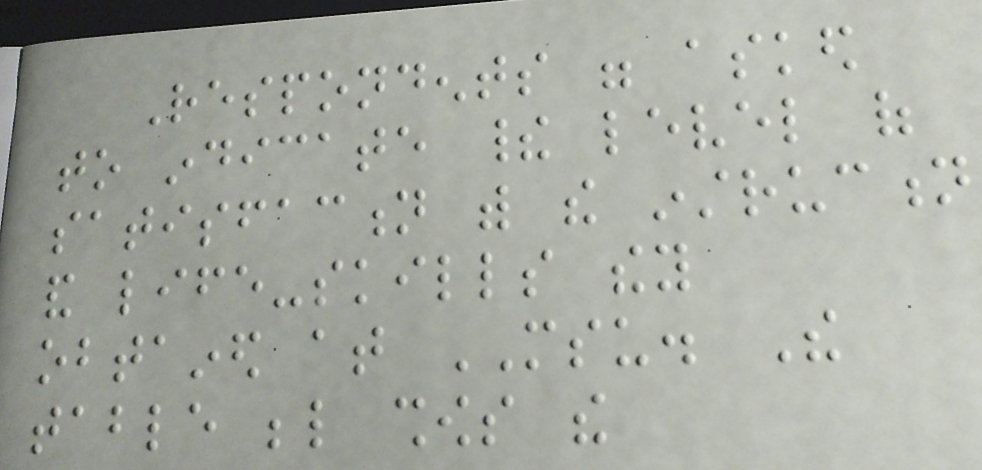Respondents were asked
to indicate their level of
satisfaction with the instruction
and life-skills they
obtained at MSU. The
table below shows the
